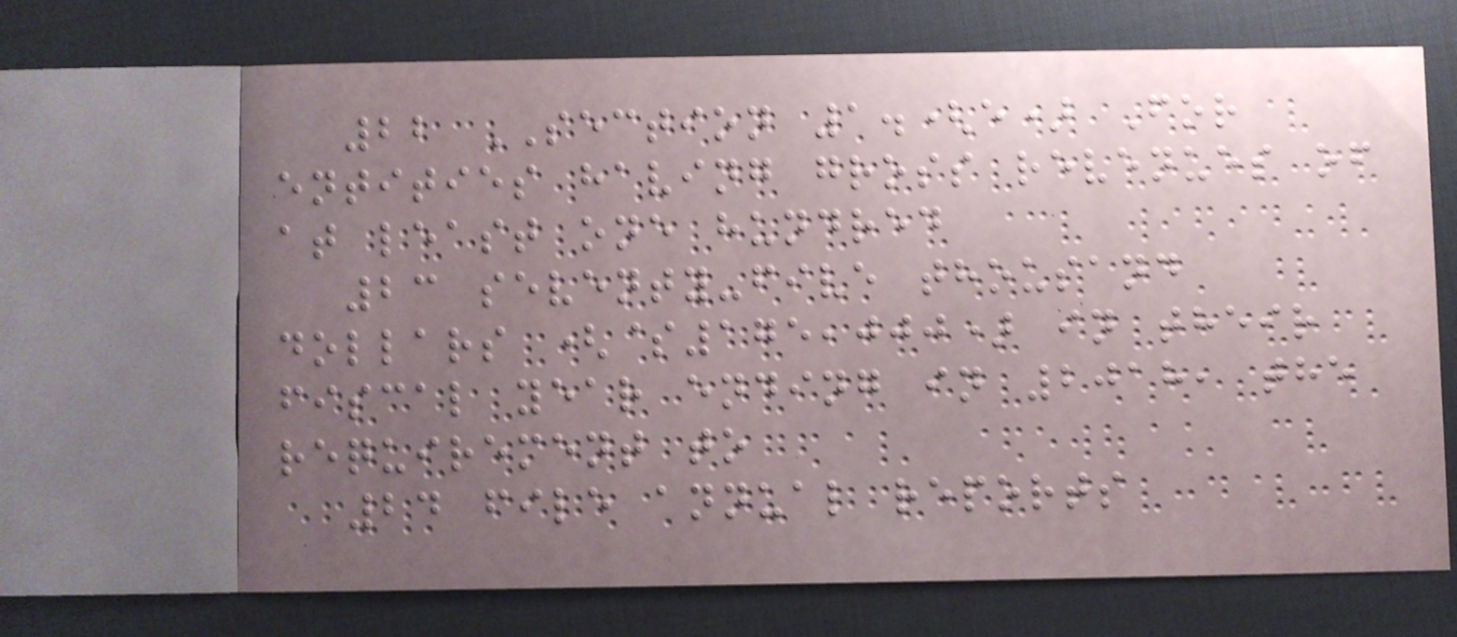22 SECTION 1.(e) For
entities having gross revenues of
at least one hundred
23 seventy-five thousand
dollars ($175,000) in their
fiscal year ending in 2018, the
requirement to
24 file annual reports
